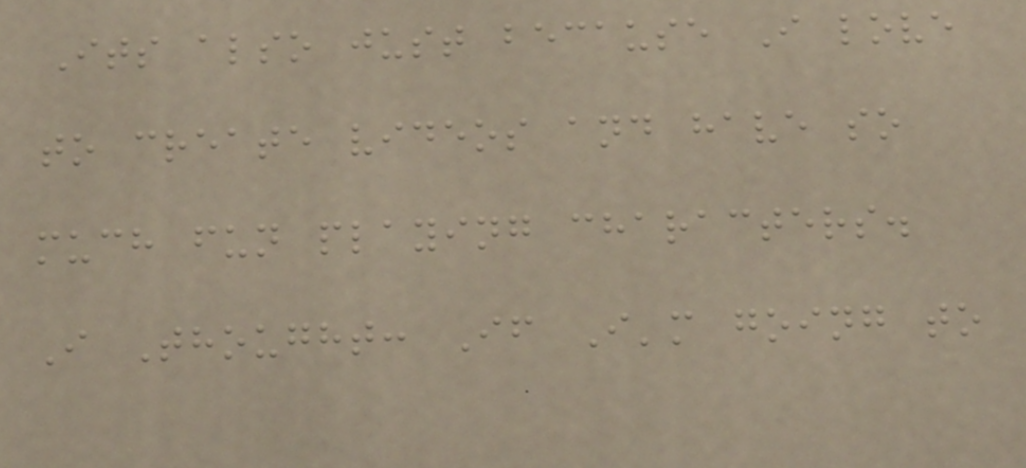Its also just because I love
to create videos and have so
much fun playing characters.
I Thought: If I'm going to
